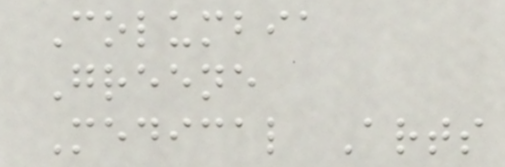Columbia
Greene
Medical Arts
